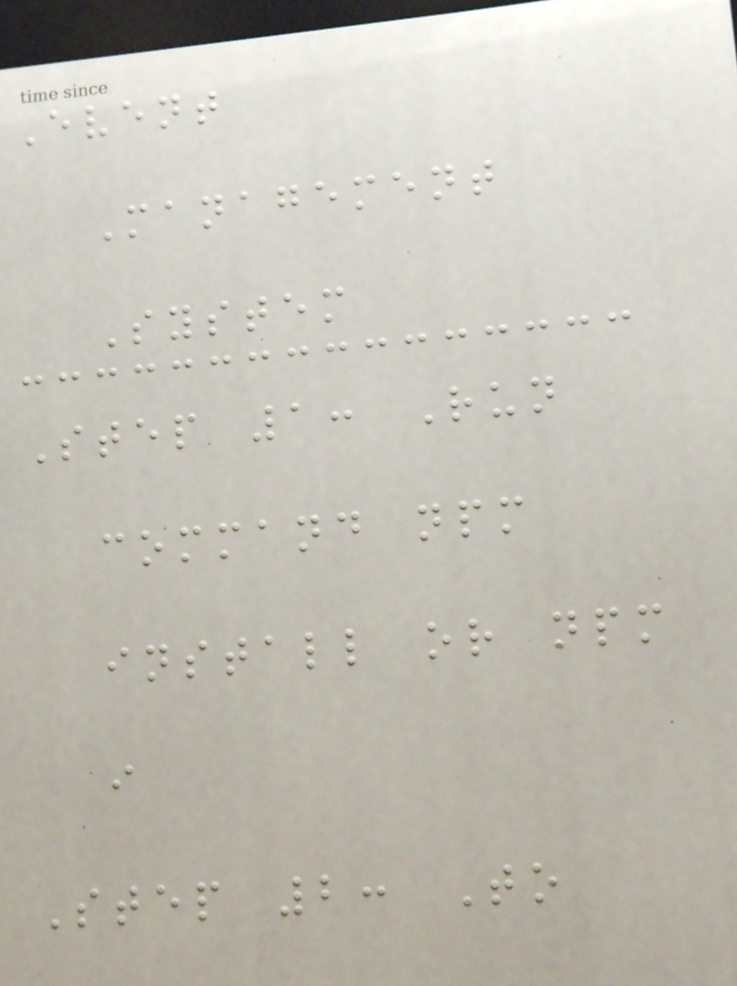Event
Management
System
Step 1: Run
command npm
install or npm
i
Step 2: To
